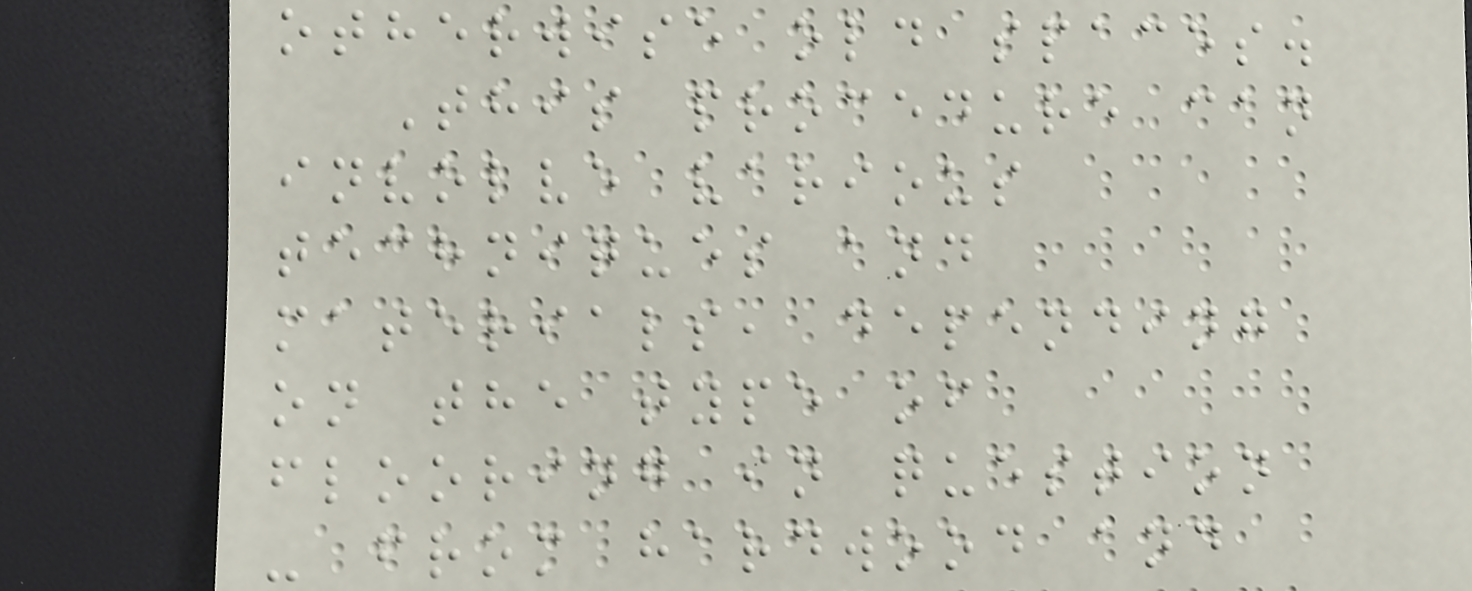otherwise old spaces.
This procedure can
involve various
techniques and
materials, depending
on the type of
flooring in question
- from hardwood and
